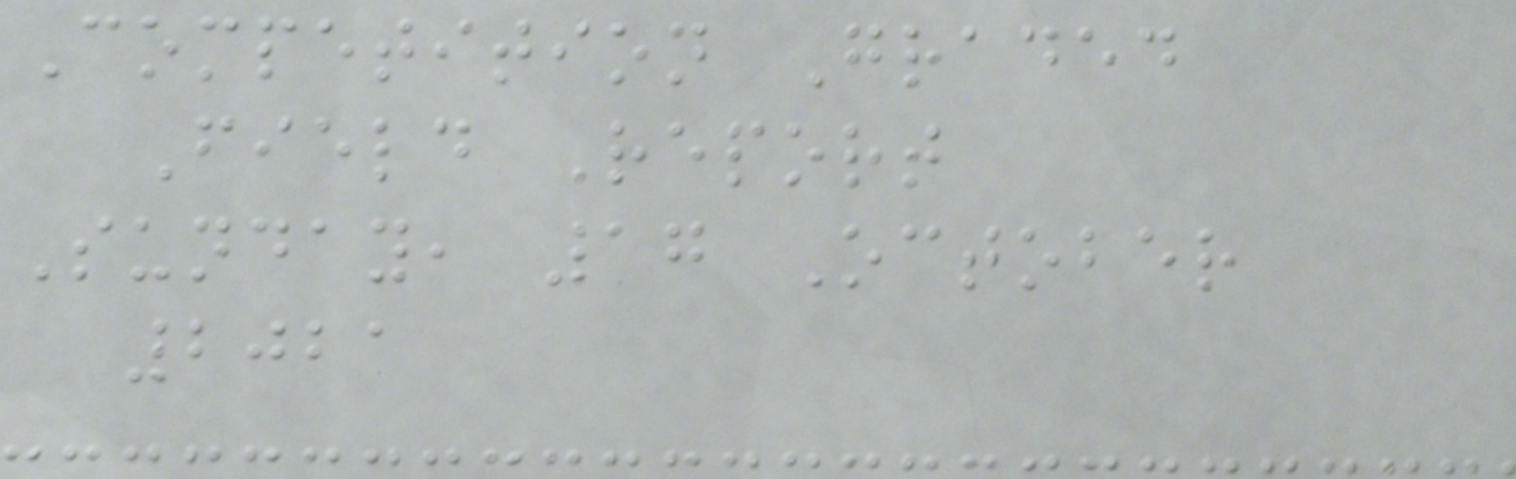Competition Graded
Field Report
Sunday, 17 October
2021
